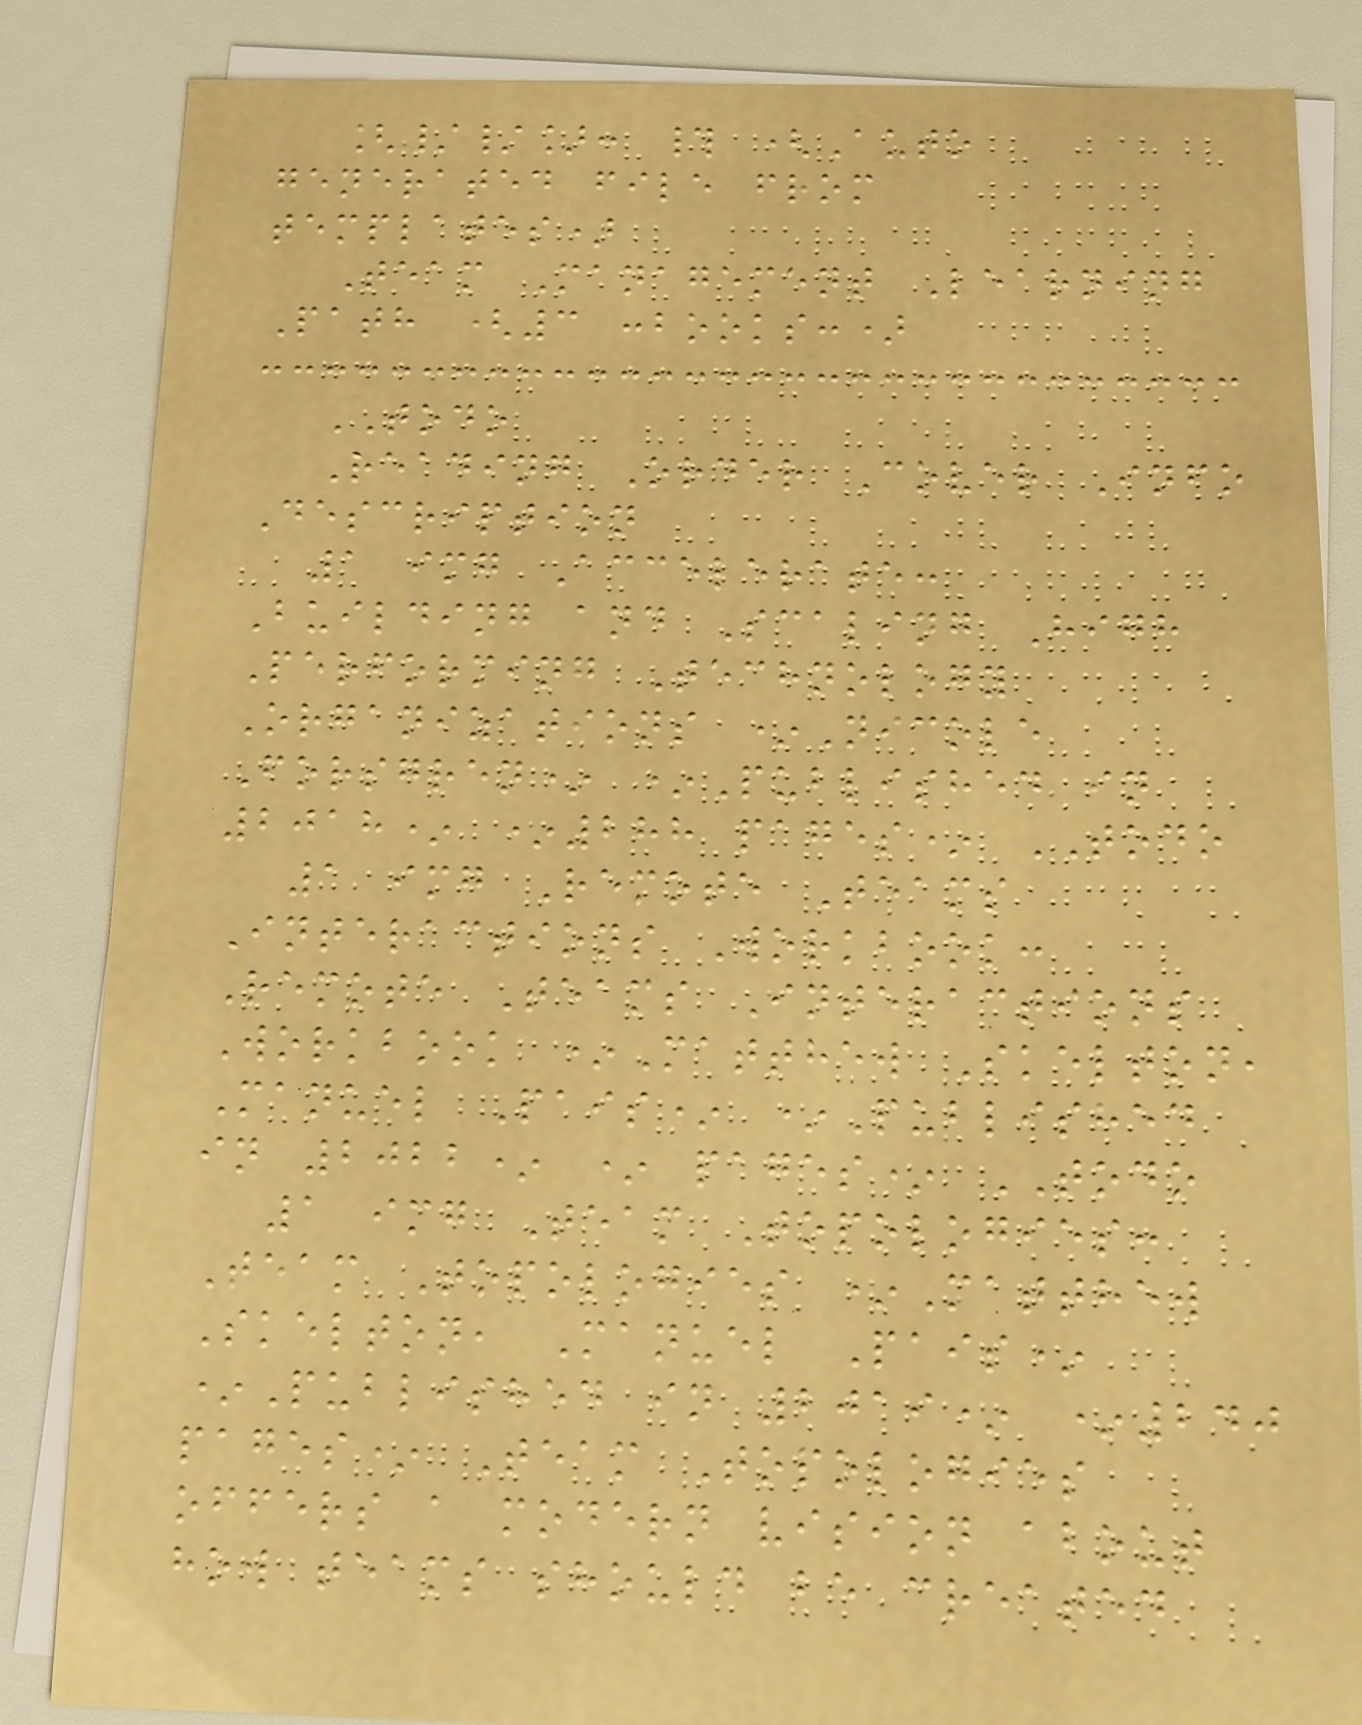[//]: # (Auto
generated file from
templates)
Team Management Learning
Path (3 :books:)
TODO
Reading Order Cover Info
Description
1 img Accelerate:
Building and Scaling High
Performing Technology
Organizations *Nicole
Forsgren* *Published in
2018* *288 pages* TODO
1 img Remote Teams
Interactions Workbook:
Remote Teams Interactions
Workbook *Matthew Skelton,
Manuel Pais* *Published
in 2022* * pages* TODO
1 img Team Topologies:
Team Topologies *Matthew
Skelton, Manuel Pais*
*Published in 2019* *240
pages* Team Topologies
offers a modern vision about
how teams should be created
